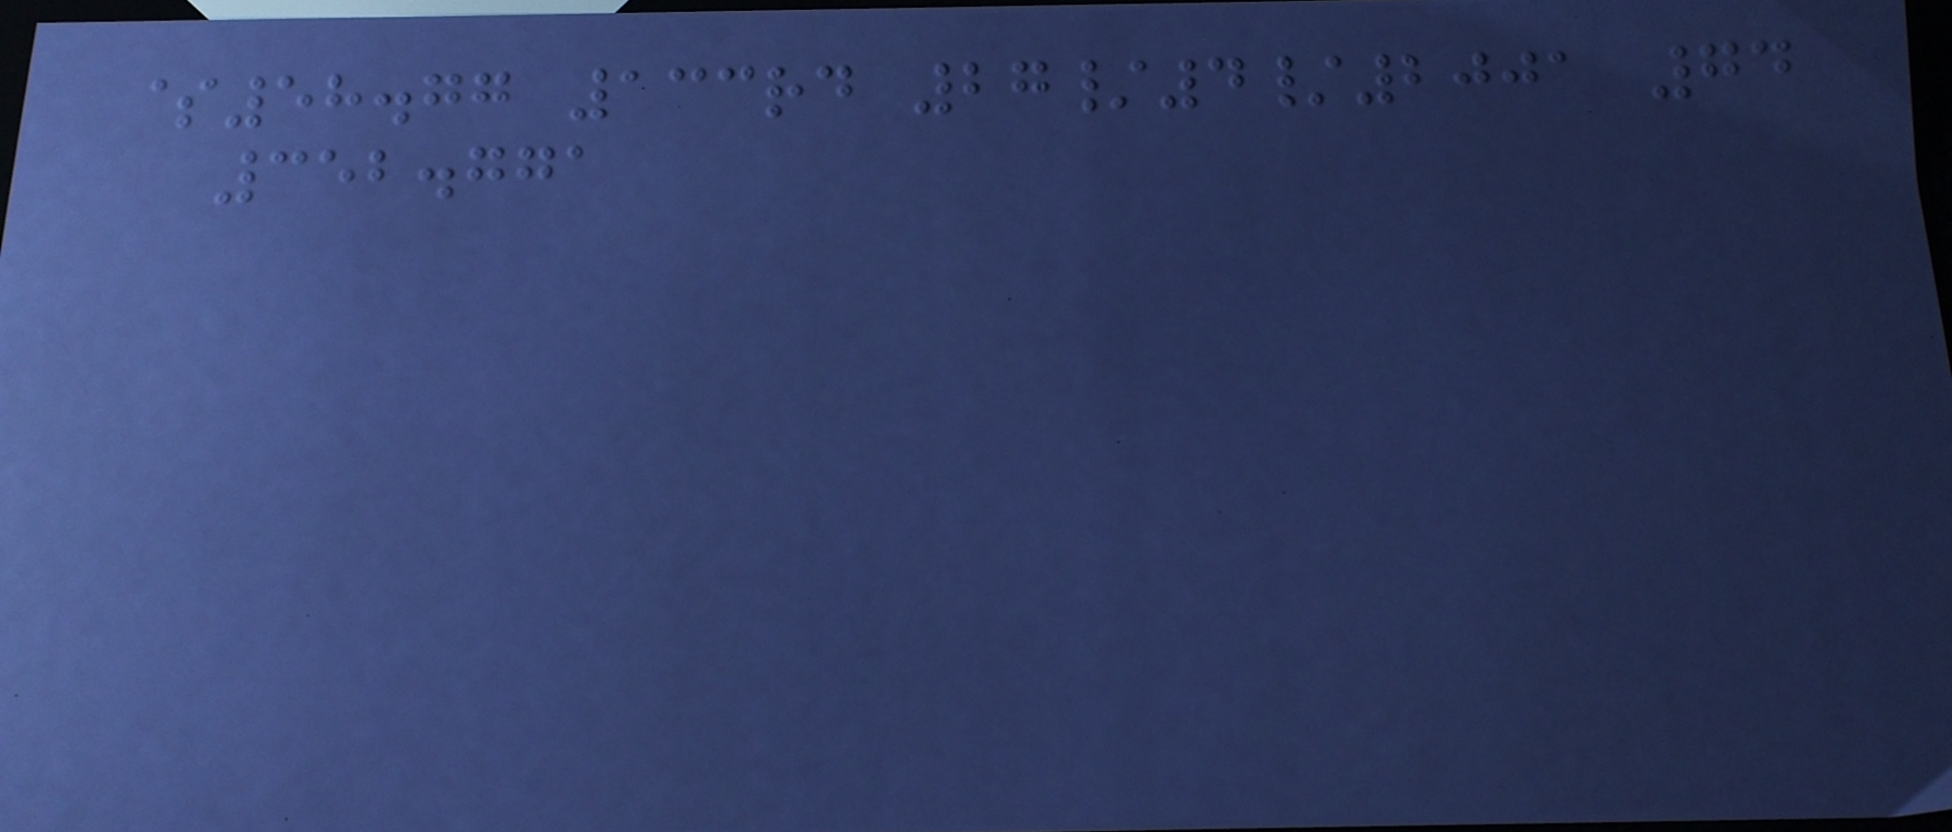$58.77 133rd 27/4/2001 74
352.771
